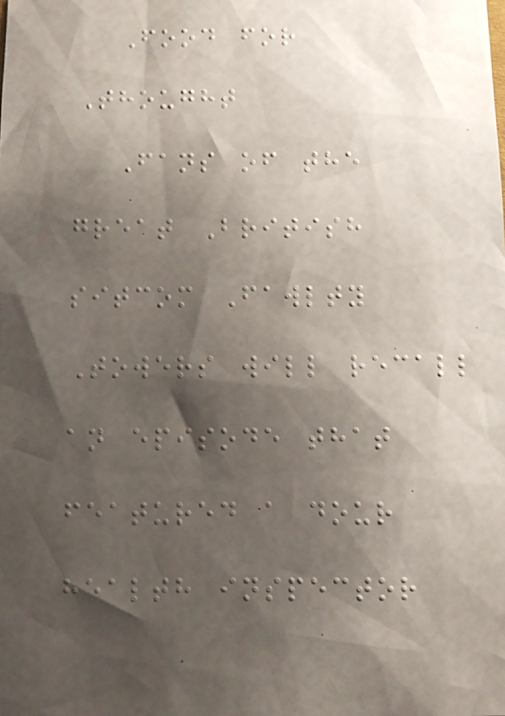Food for
Thought
Fans of the
great British
sitcom Fawlty
Towers will recall
an episode that
featured a dour
health inspector
